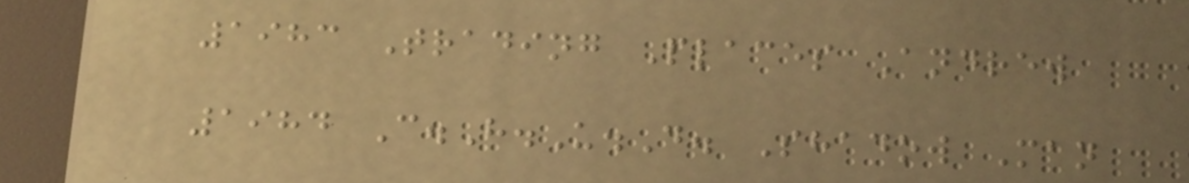1983 Trading Places Andrew
1984 C.H.U.D. Shadow Man
